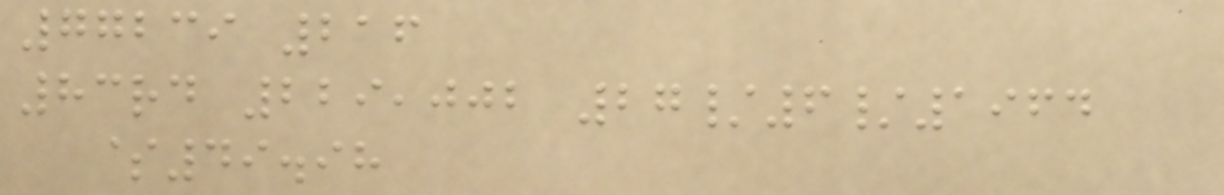77239 216
83rd 229,002 27/6/1964
$49.98
